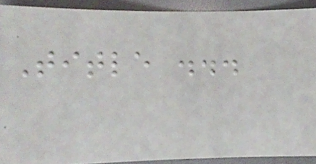Title ...
